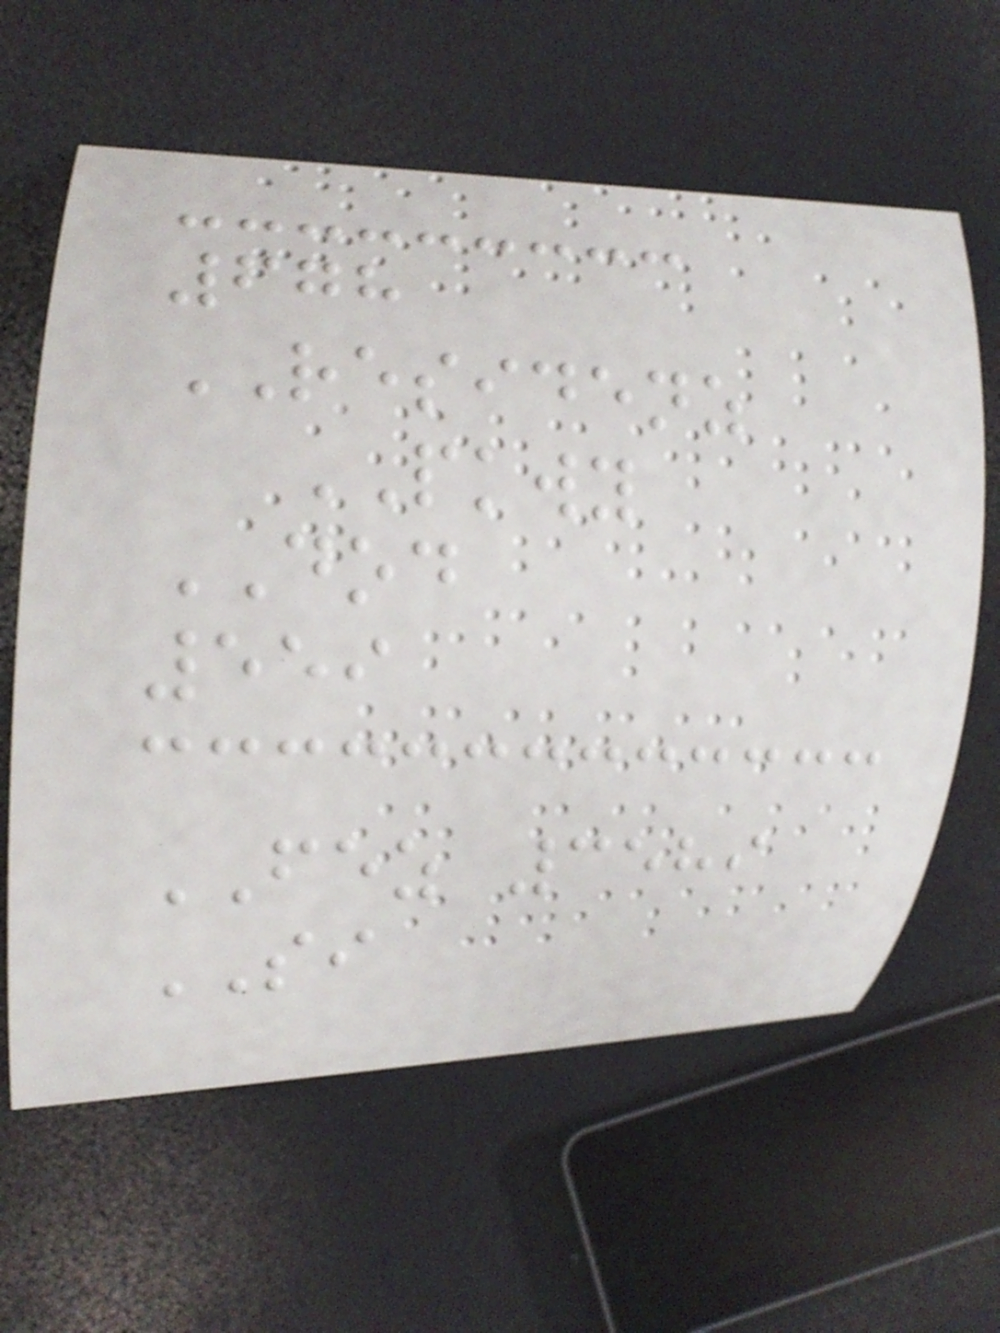678
RESIDENZ
PKWY
DOD
559
FEZ 3589
SI
